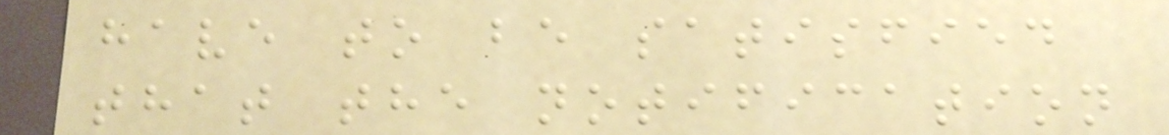have to be satisfied
that the notification
